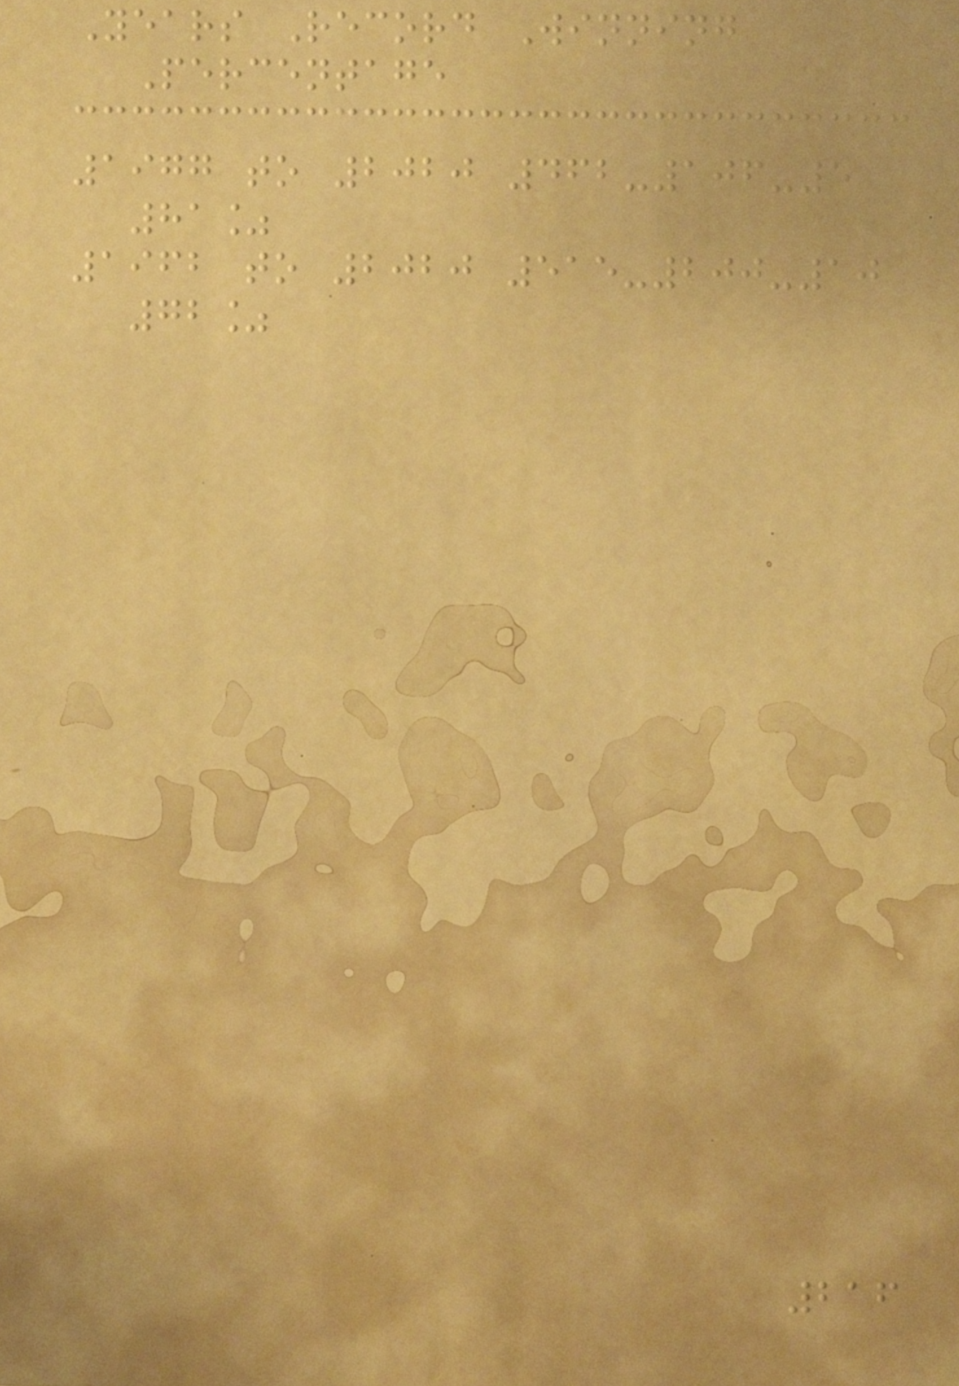Years Record Winning
Percentage
1977 to 2020 462-106-5
81%
1962 to 2020 515-200-10
72%
216
